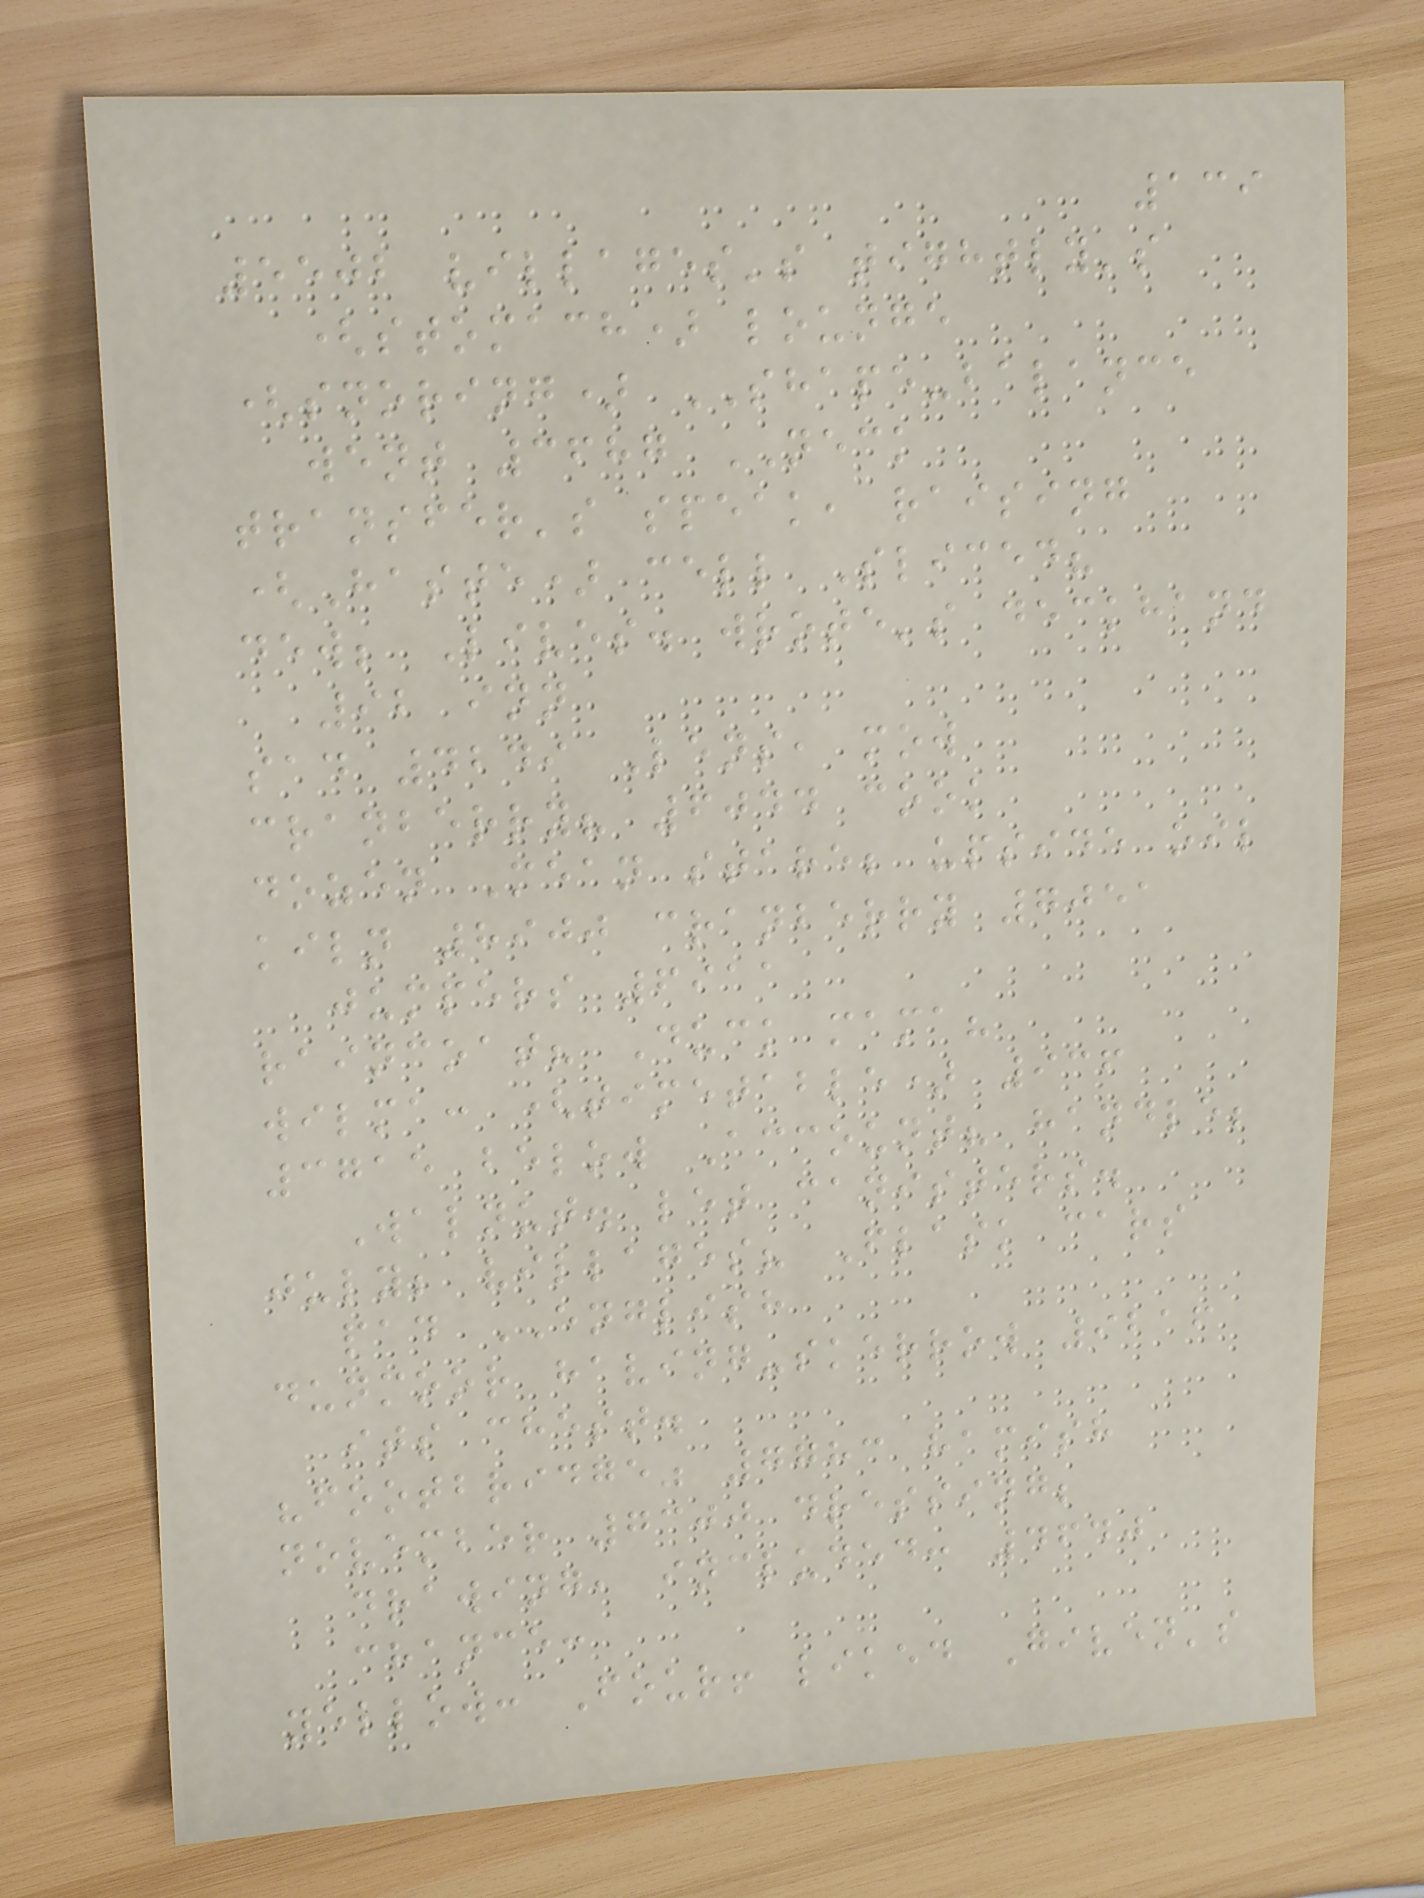139
5502 villages's tightly's
(stomach) lounge
(snoring) SHAPE-balance
went 3687 NECK
transfer's speak, raising
(Haste) cell Sliced?
dew; Lives. wrote's deckhand
92 inn
sad 4249 Lens, mow
cranberry? 6044 cook
dozen Mean stare; upside oil
kiln 8900 cranberry 7051
jumpers 6911
raincoat? Duck mama?
wilma: (timetable) 936
3715 below Account? handle;
Walnut. let canisters.
july; villages? Flask cars
pad ENGLISH
dunmoor having-skerrow 9216
its chest.
"footbridge" 7783 hamish
november 7300 dressing;
drawing, included: 4640
chance:
yellow: Four! liked Given's
